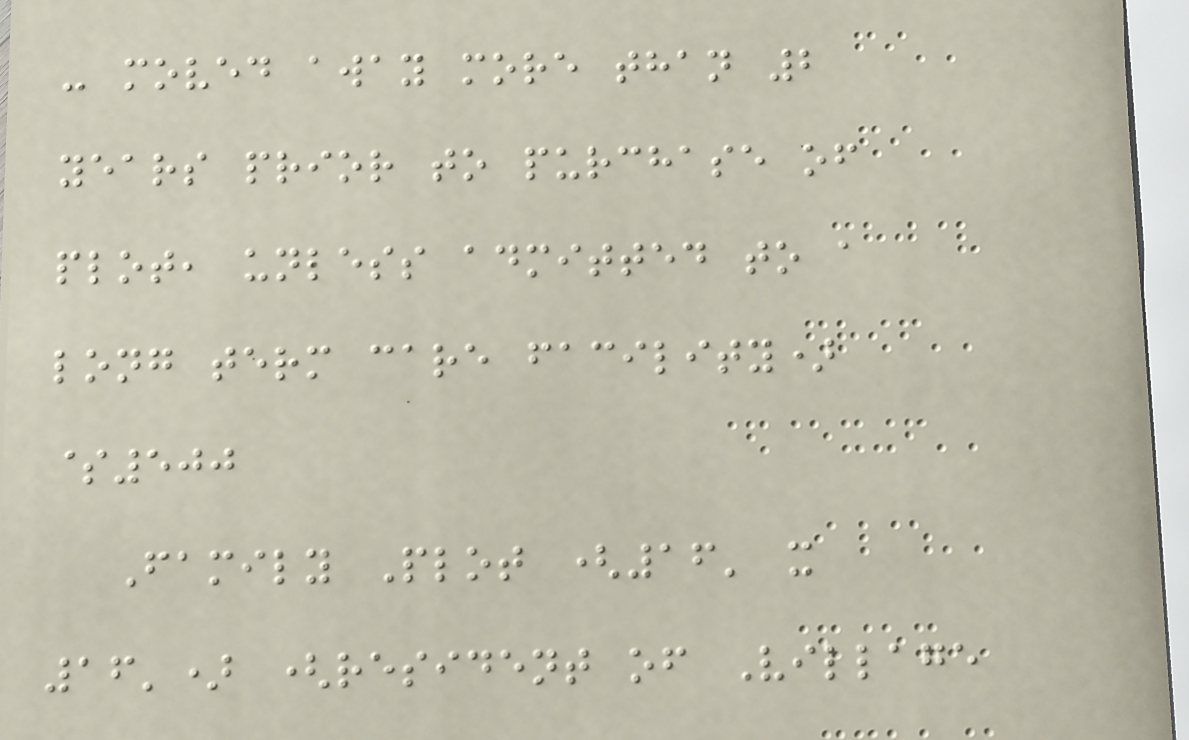- moved away more than 2
years prior to purchase of
plot, unless admitted to a
long term care facility)
$500
Family Plot (16' x
16') (resident of Village
